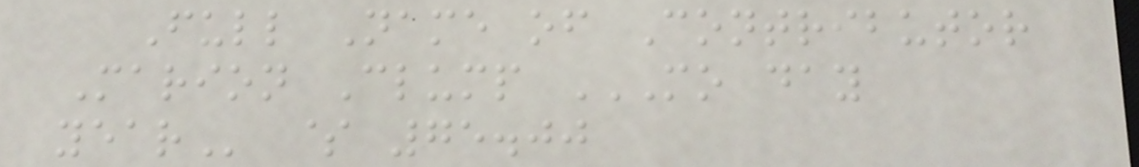Full Name of Contributor
Marion Clump MO DAY
YEAR $ 75.00
